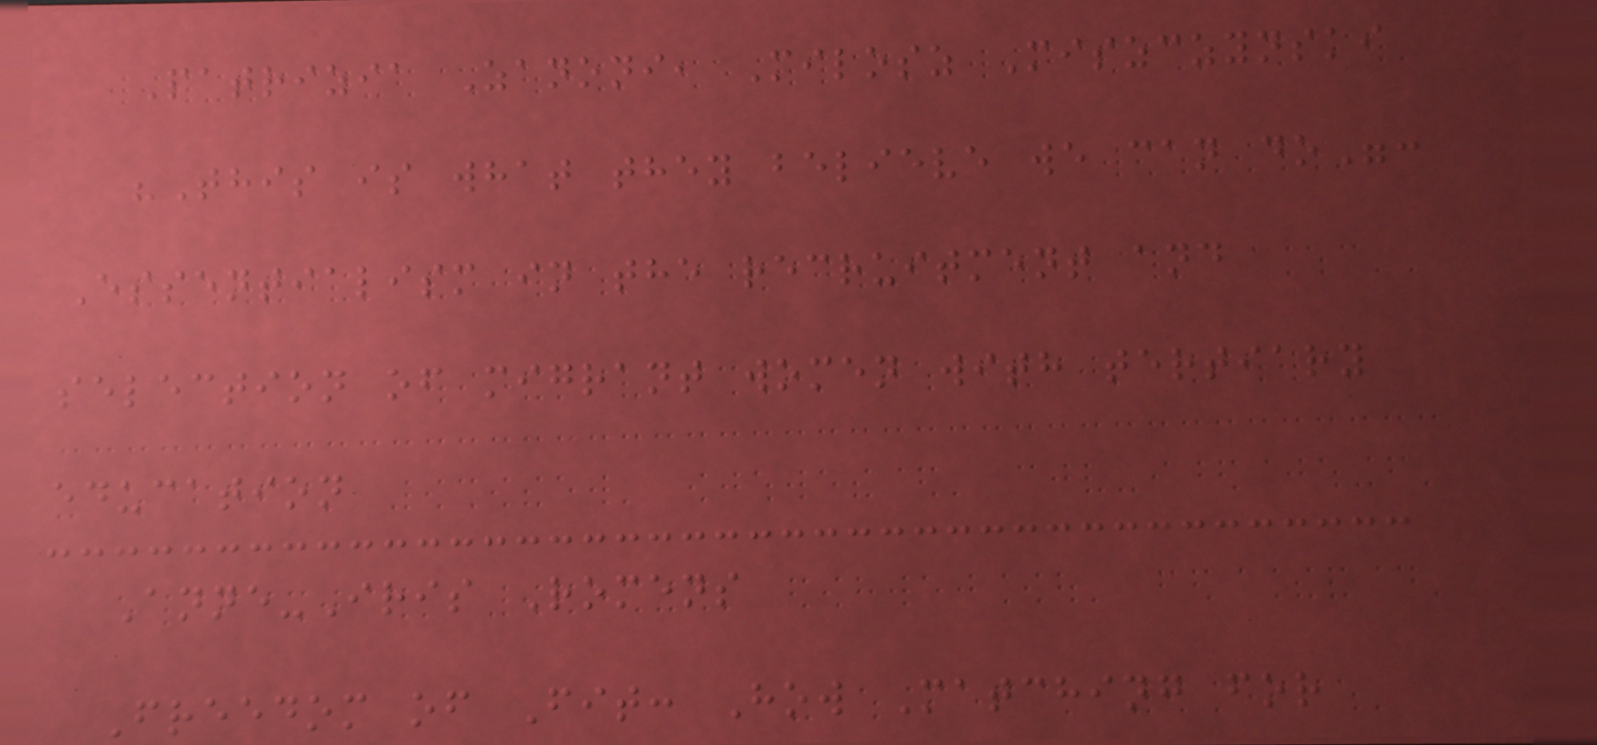Patrizia Zanoni, Milosz Miszczynski
"This is what they believe we can do":
Essentialism in the recruitment and
selection of migrant women with tertiary
education
Anne-Iris Romens
Freedom of Fit: How Matching for
